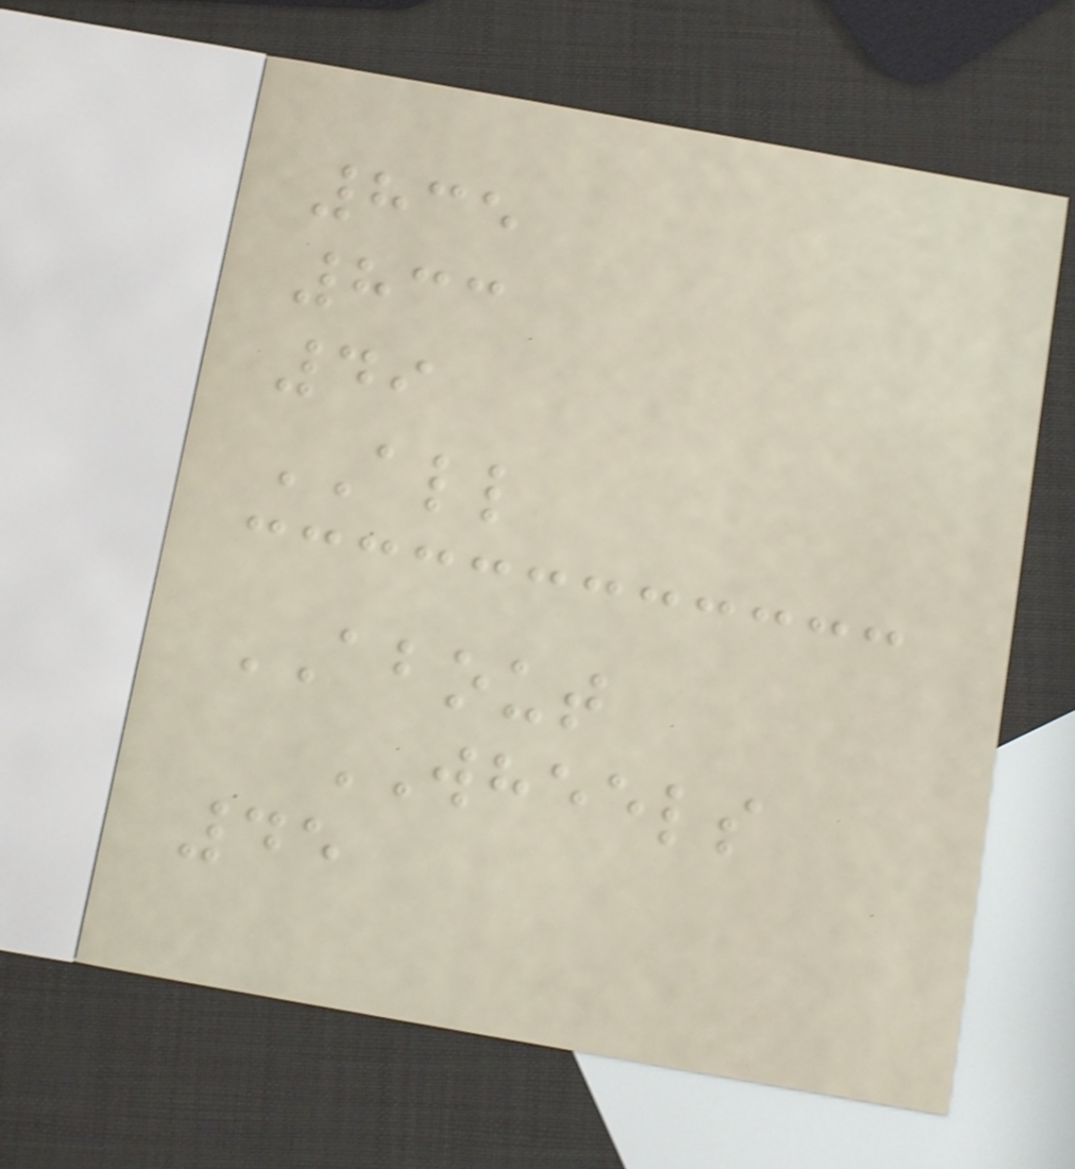835
833
49
ALL
ABOUT
WHEELS
45
